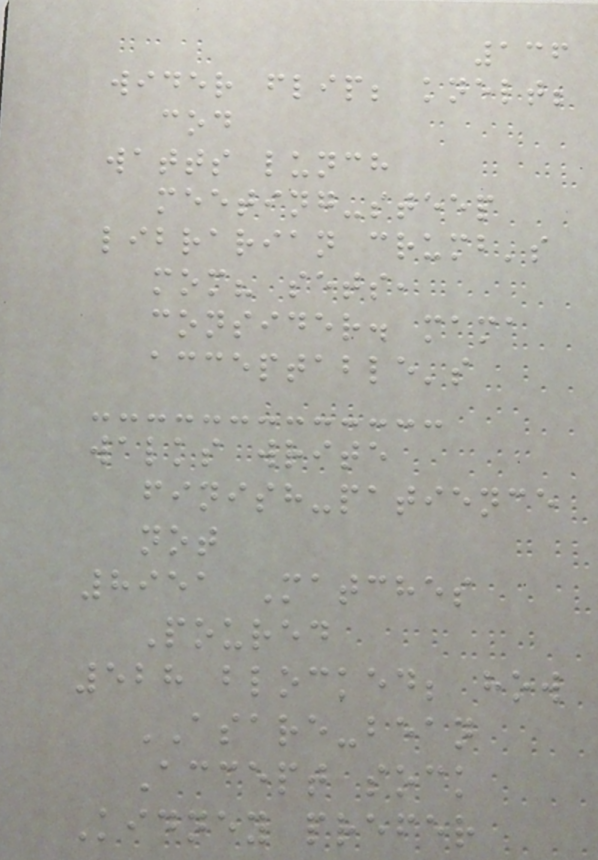136
wider flip; knelt;
cod
watts lunch
meeting-steep
librarian crumb's
mom? sets,
consider. mama
acceptable's
walks write
finish-patience
not
8951 Matches
Poured
528 blocked; how
ASARE-bean
Accept sock
Kidney prefer
